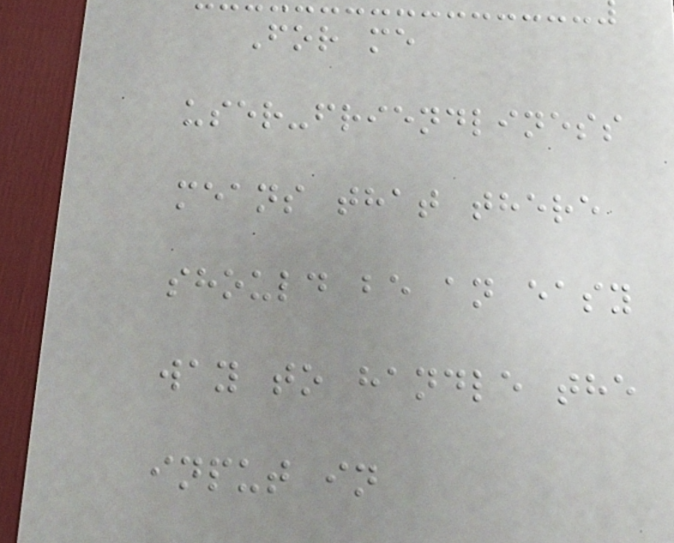For me
user-friendliness
means that there
should be an easy
way to handle the
input in
